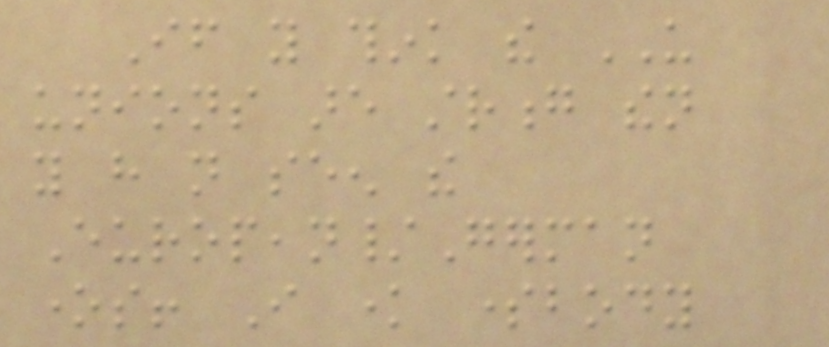If you think the US
unions are strong then
you have not seen the
European/German
ones! I know somebody
